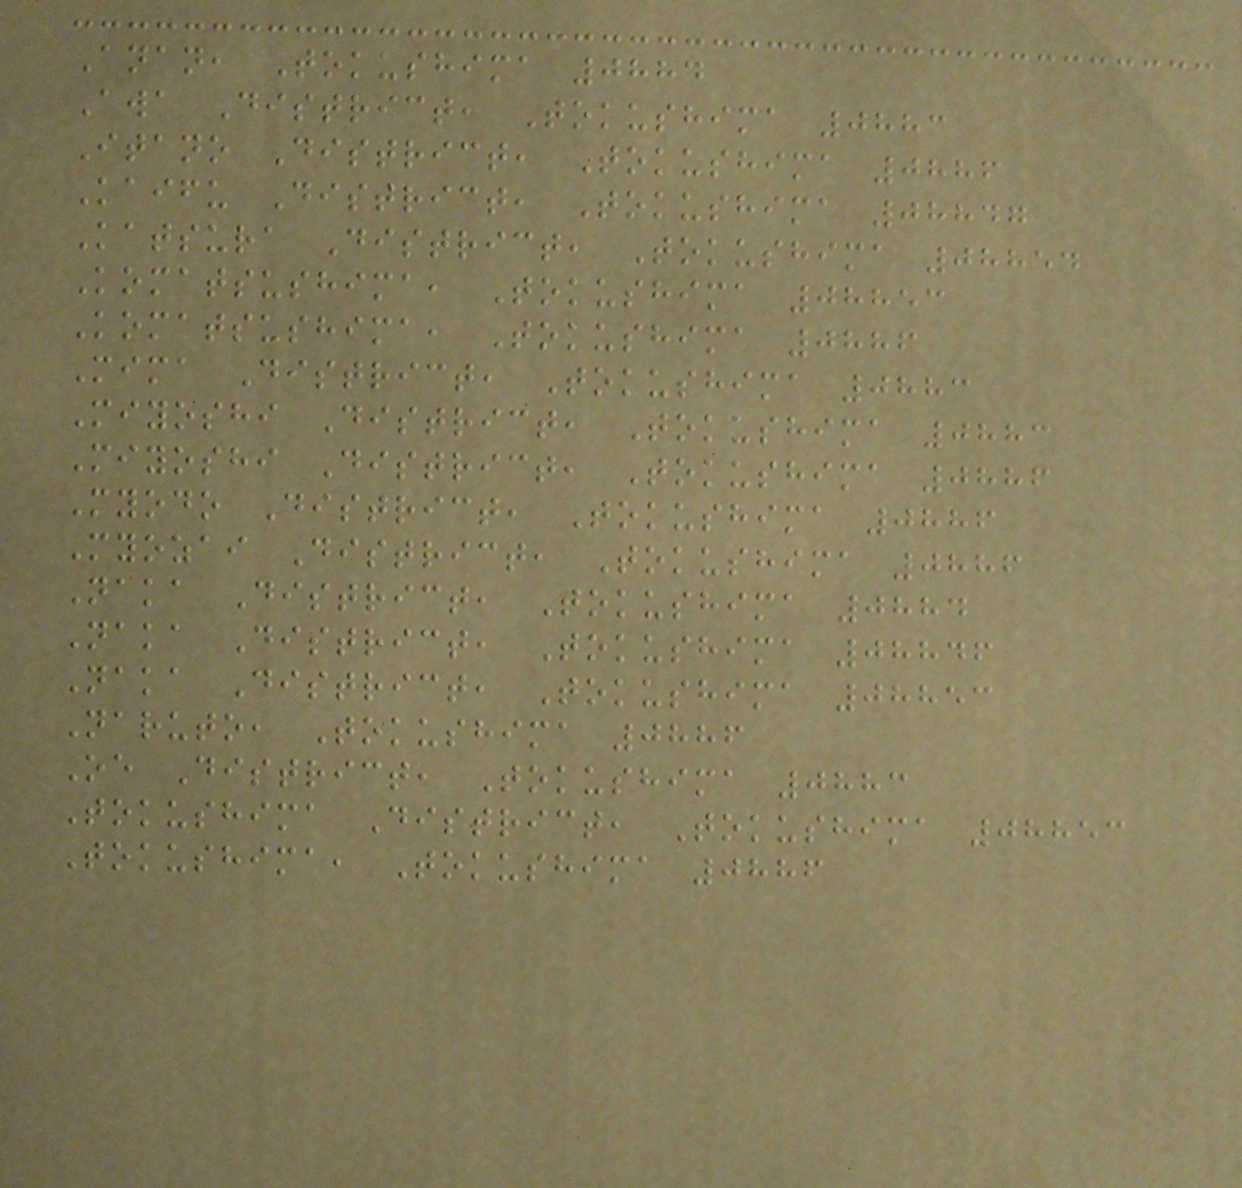Anan, Tokushima 0884
Awa District, Tokushima 0883
Itano District, Tokushima 0886
Kaifu District, Tokushima 08847
Katsura District, Tokushima 08854
Komatsushima, Tokushima 08853
Komatsushima, Tokushima 0886
Mima District, Tokushima 0883
Miyoshi District, Tokushima 0883
Miyoshi District, Tokushima 0886
Myodo District, Tokushima 0886
Myozai District, Tokushima 0886
Naka District, Tokushima 0884
Naka District, Tokushima 08846
Naka District, Tokushima 08853
Naruto, Tokushima 0886
Oe District, Tokushima 0883
Tokushima District, Tokushima 08853
Tokushima, Tokushima 0886
